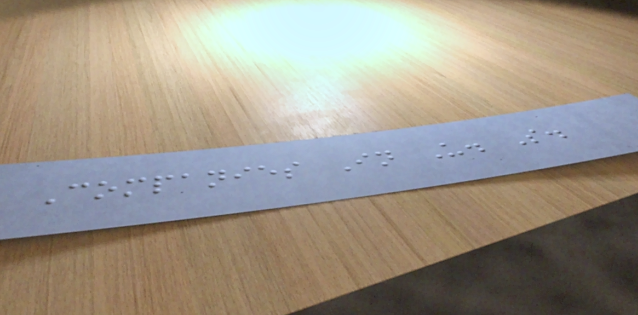Companies In U. S.
